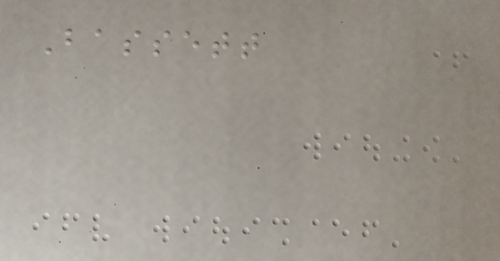Bassett
